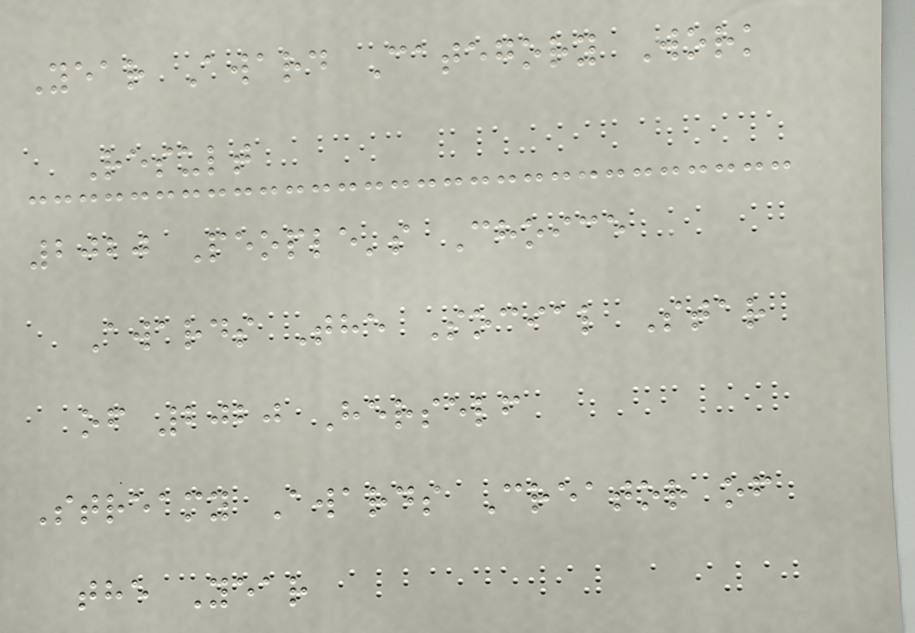Year Award Category Work
Result
2020 People's Choice
Awards The Social Star
of 2020 Herself
Streamy Awards Creator of
the Year
